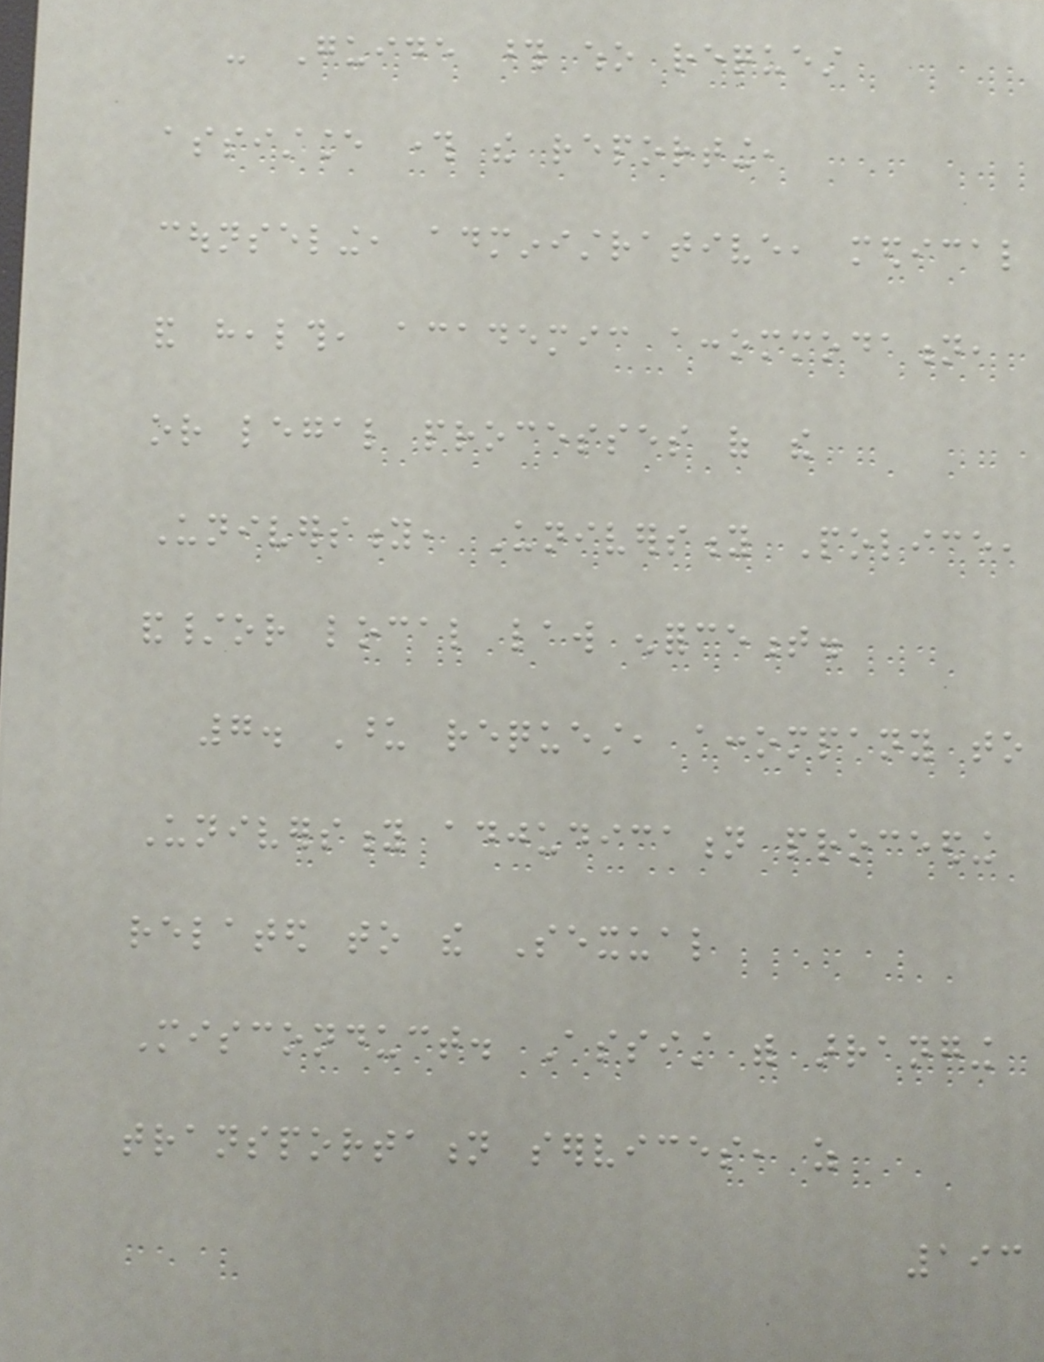- Guide those who request
assistance through the reporting,
counseling, administrative, medical
and health, academic accommodation,
or legal processes of the
University, University Police,
and/or local law enforcement.
7. Upon request, accompany to
University adjudication proceeding
related to the Sexual
Misconduct. Assist with arranging
transportation services, as
193
